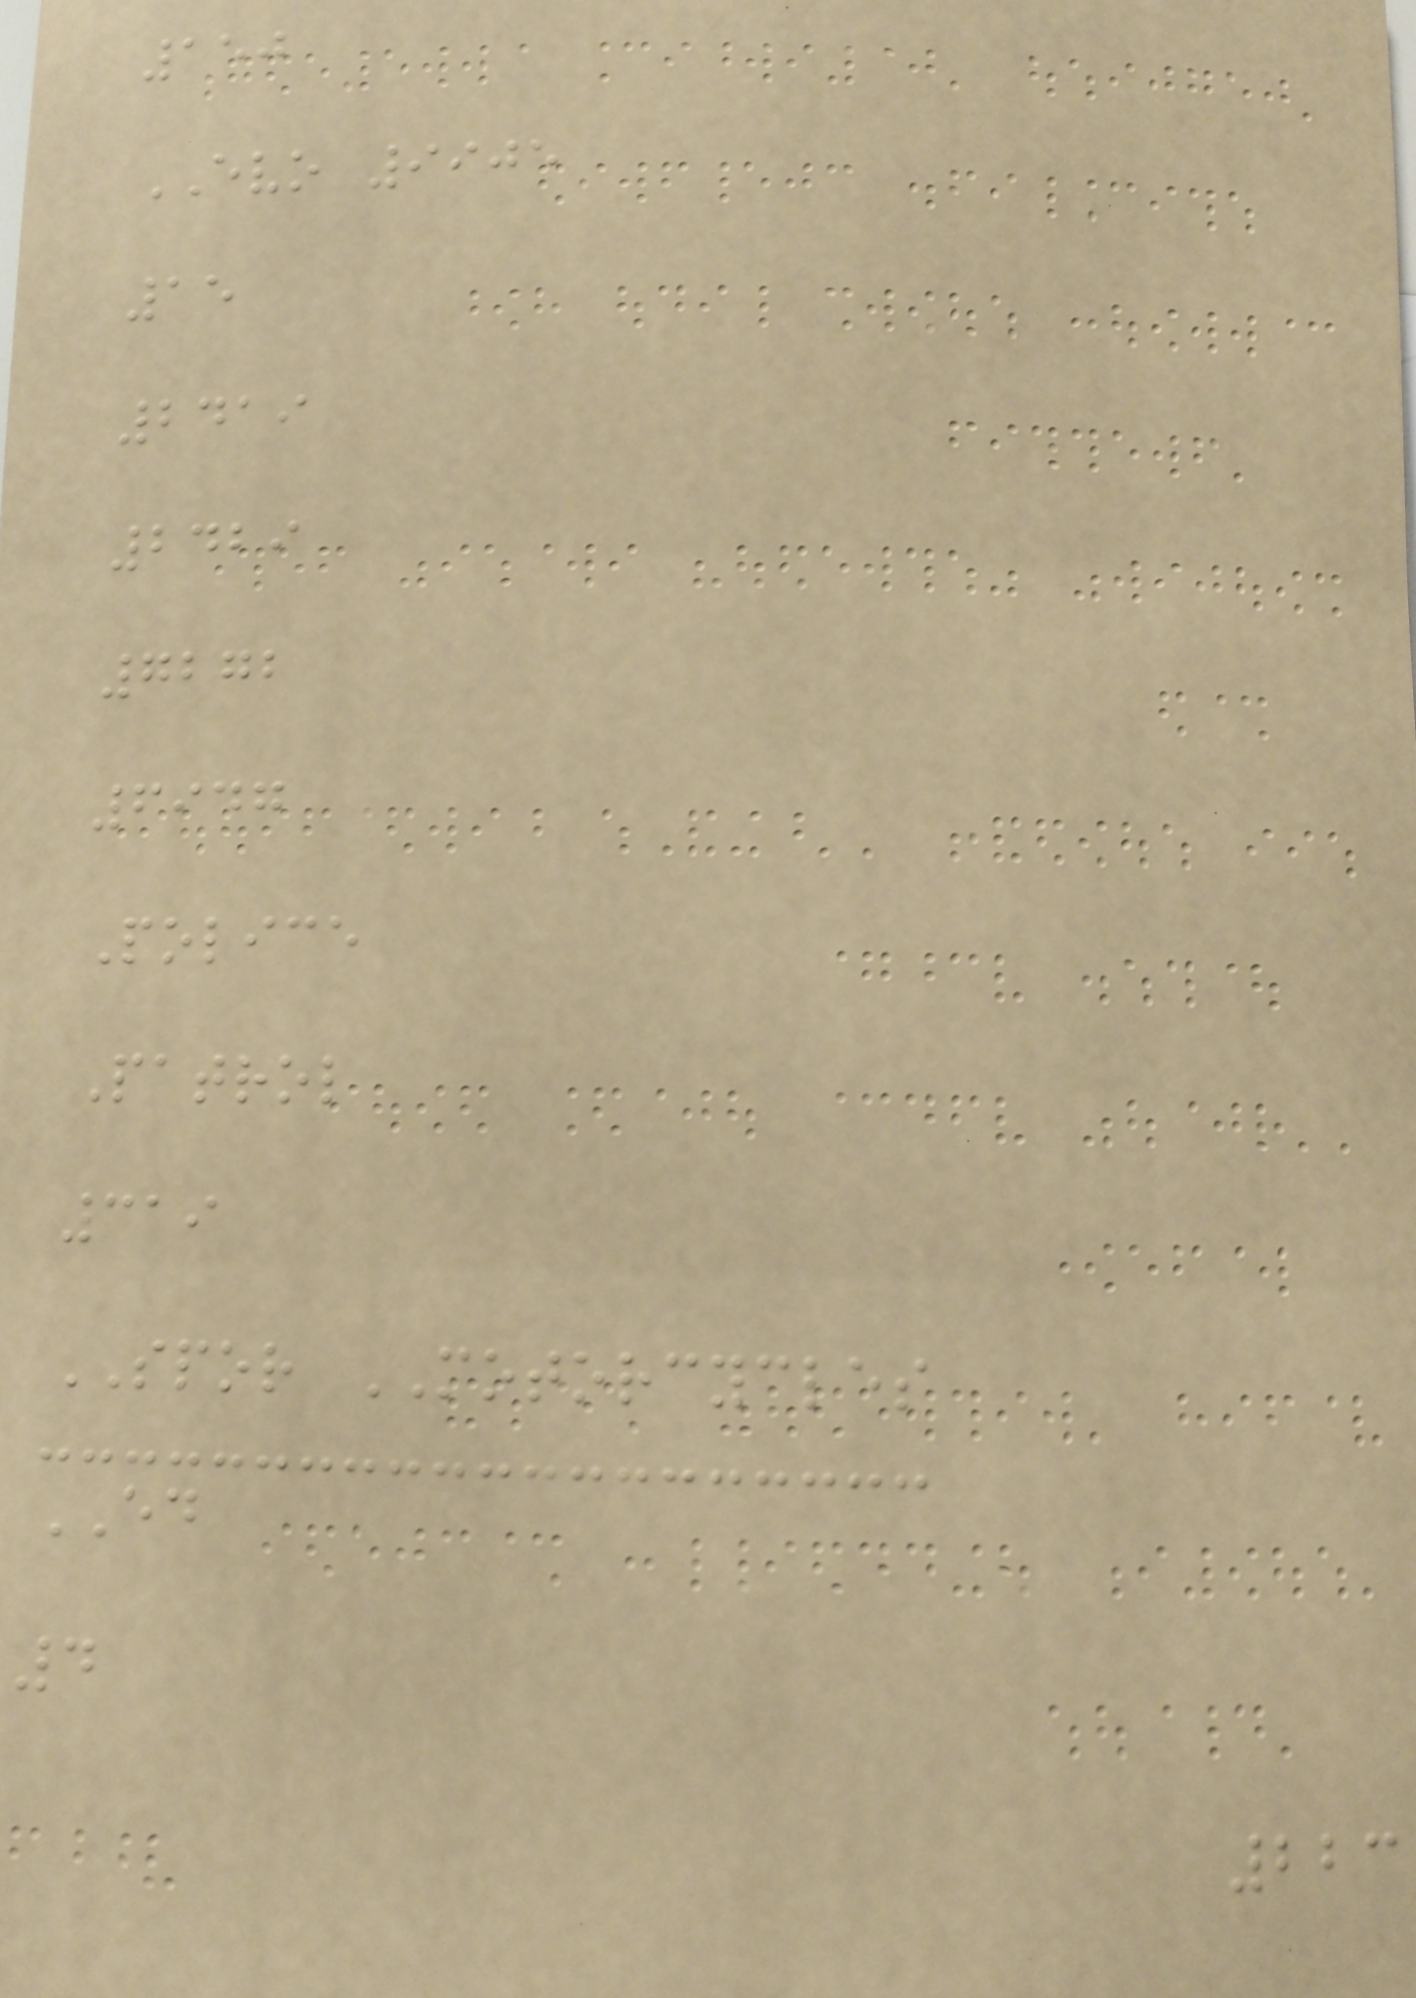150
EVO 9905
15
2419
2429
7272
6947
Police
Patrol
319
SPOR MOTORCYCLES
ED
4
223
